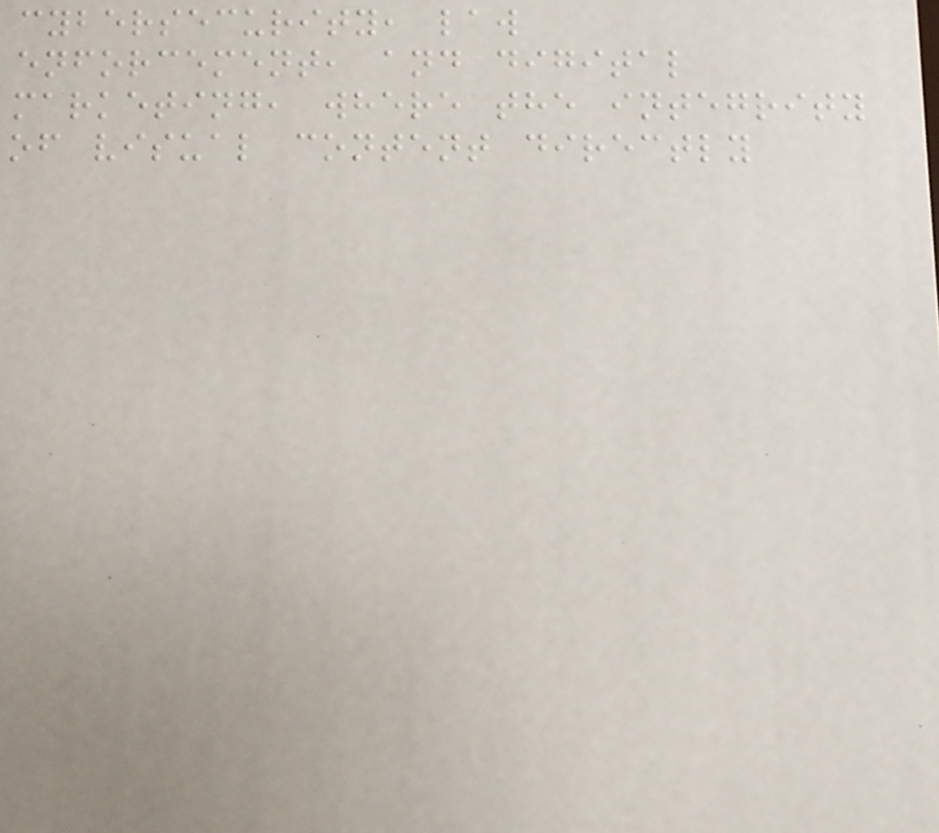cybersecurity, law
enforcement, and digital
marketing, where the integrity
of visual content directly
